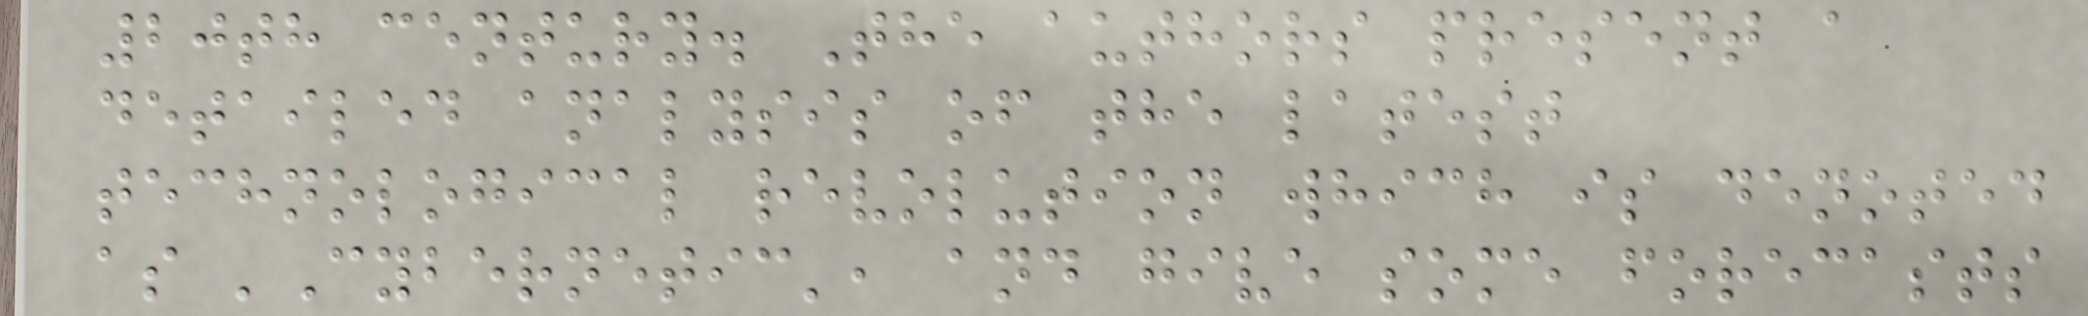20th century. The authors present a
detailed analysis of the latest
technological revolution which is denoted
as 'Cybernetic', and give some forecasts
